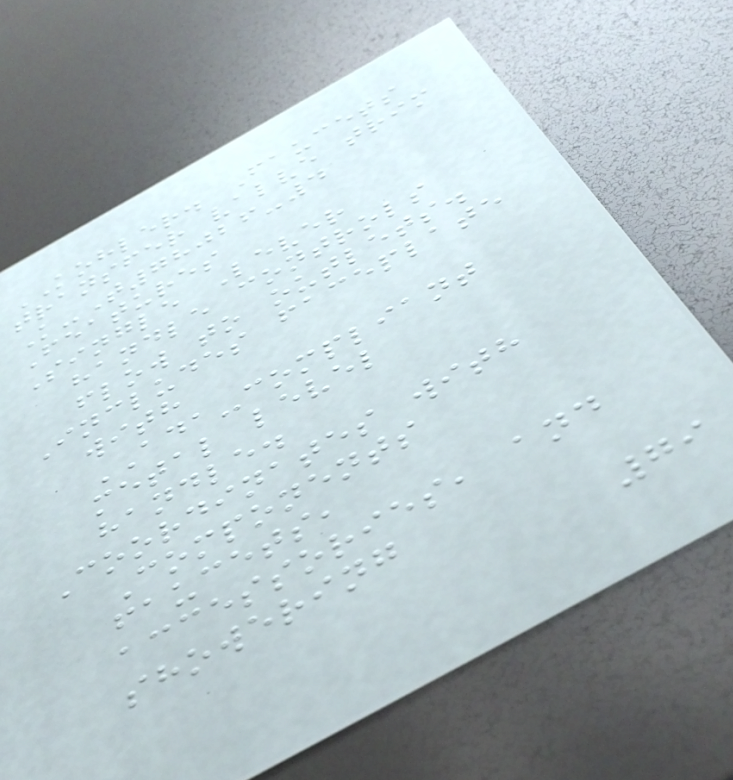KOHLER. Faucets
transfer valve trim
K-T78026-4
Features
Single Lever
handle controls
flow to outlets.
Includes faceplate
with
ADA-compliant
metal level
handle.
Coordinates with
Components
faucets,
accessories, and
showering
79
